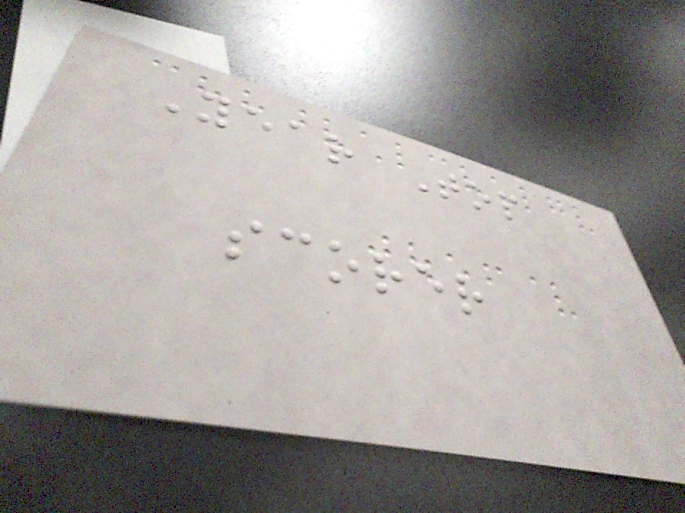Year Top
scorer
